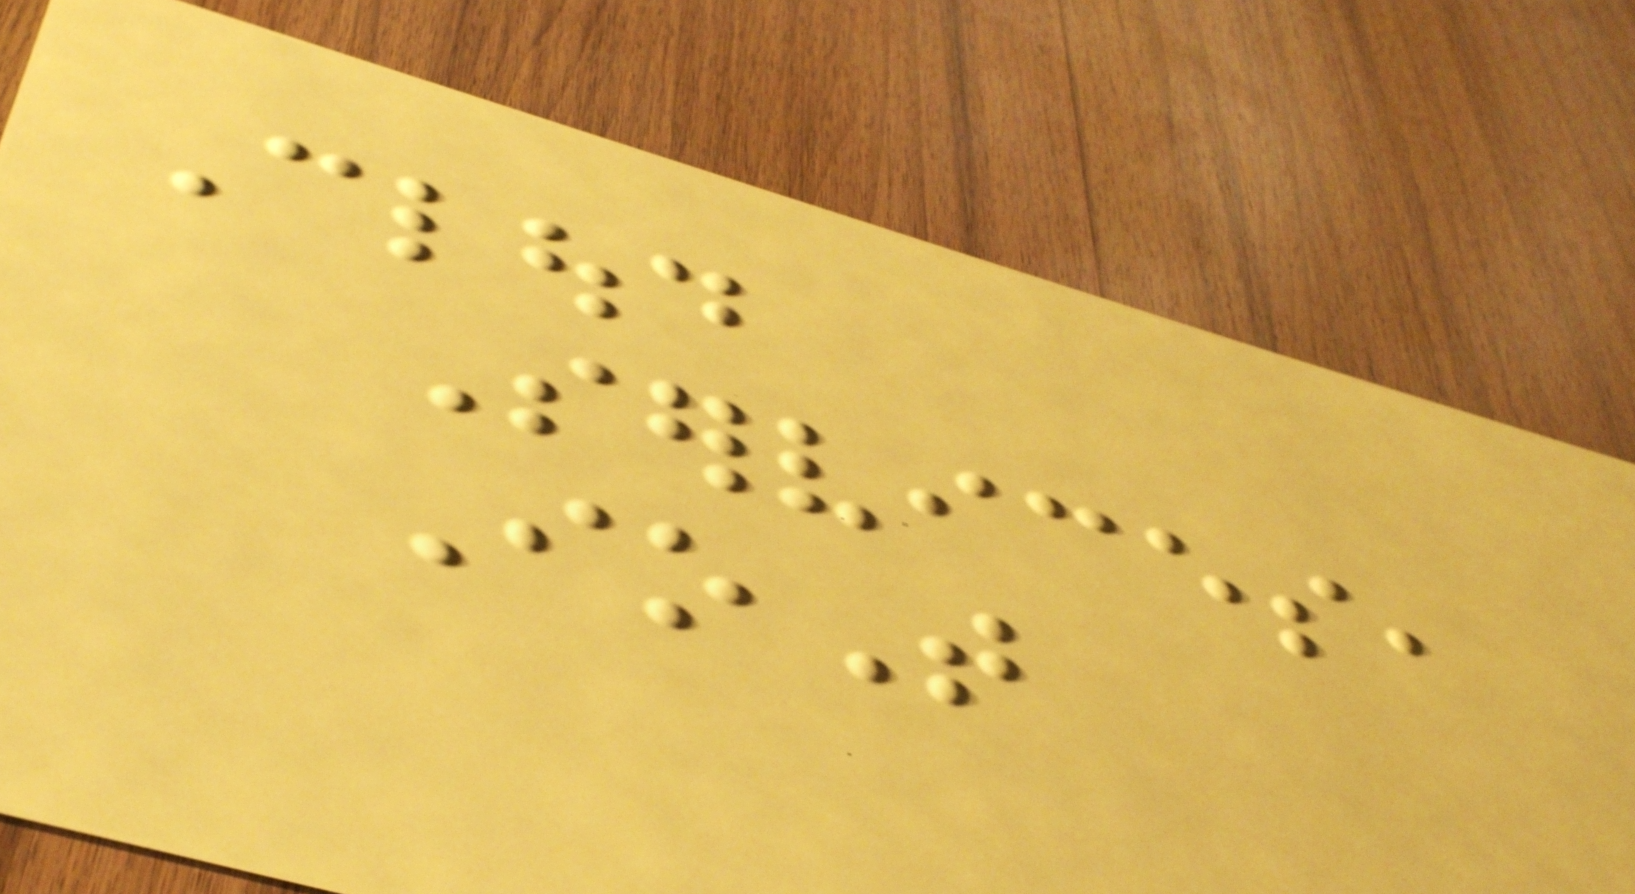Cloud
Services,
IoT
